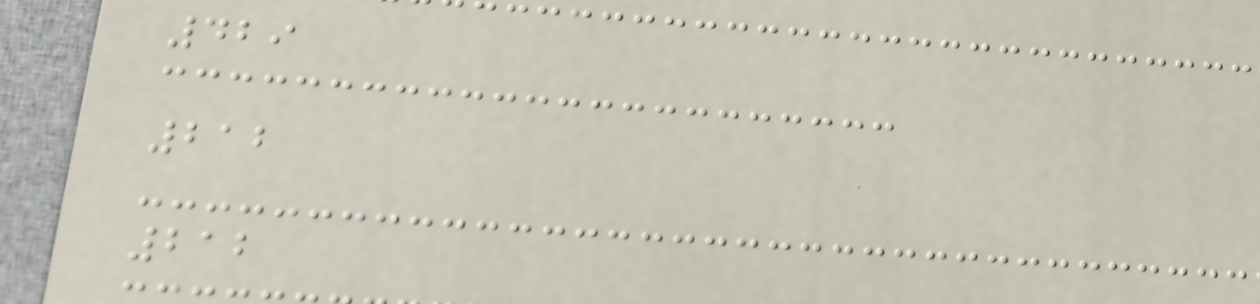429
212
212
